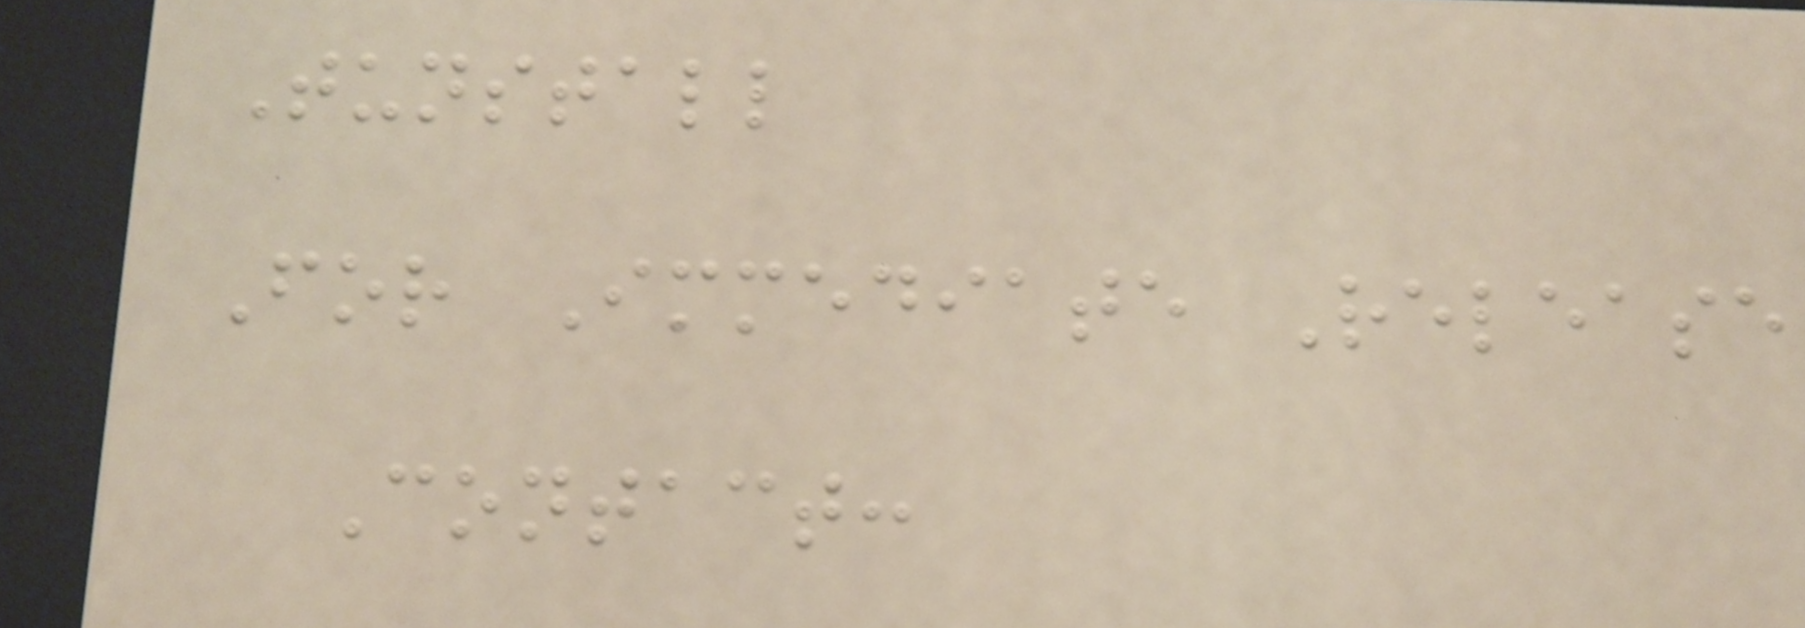Tunstall
For Immediate Release
Contact:
